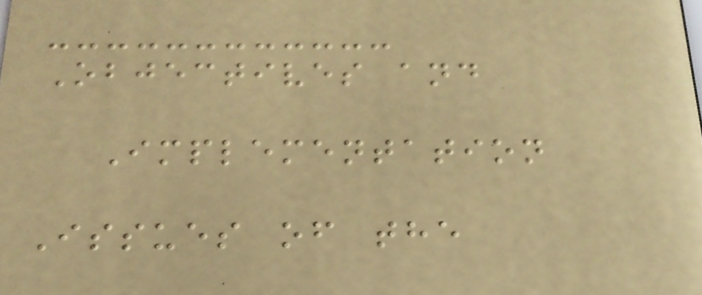Objectives and
Implementation
Issues of the
